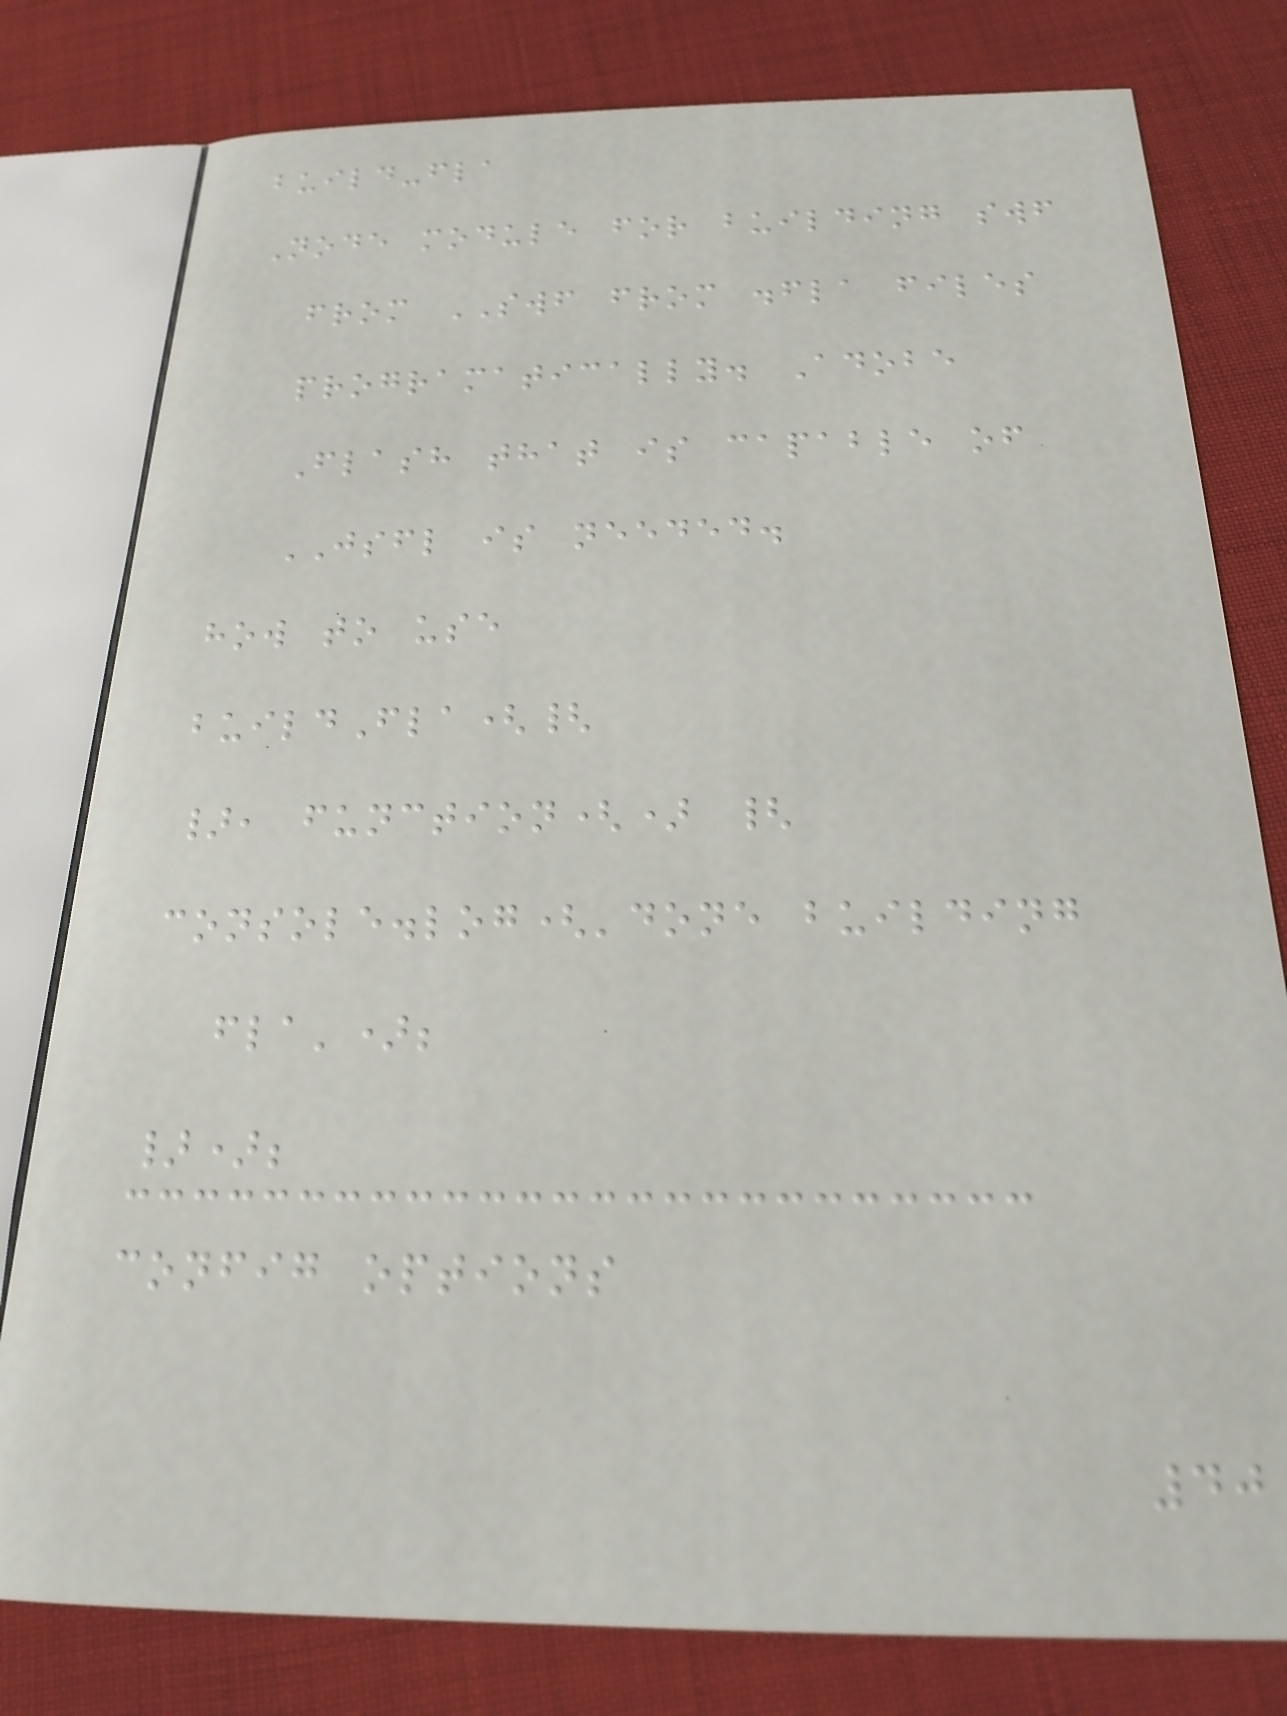build-fla
Node module for building swf
from SWF from .fla files
programatically. Adobe
Flash that is capable of
JSFL is needed.
how to use
buildFla({
}, function() {
console.log('done building
fla');
});
config options
40
